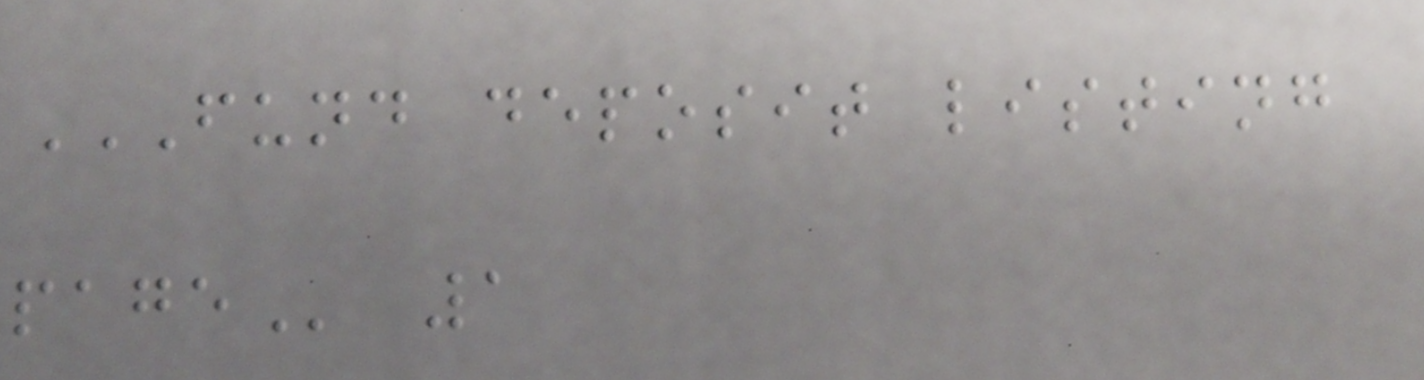FUND DEPOSIT LISTING
PAGE 1
